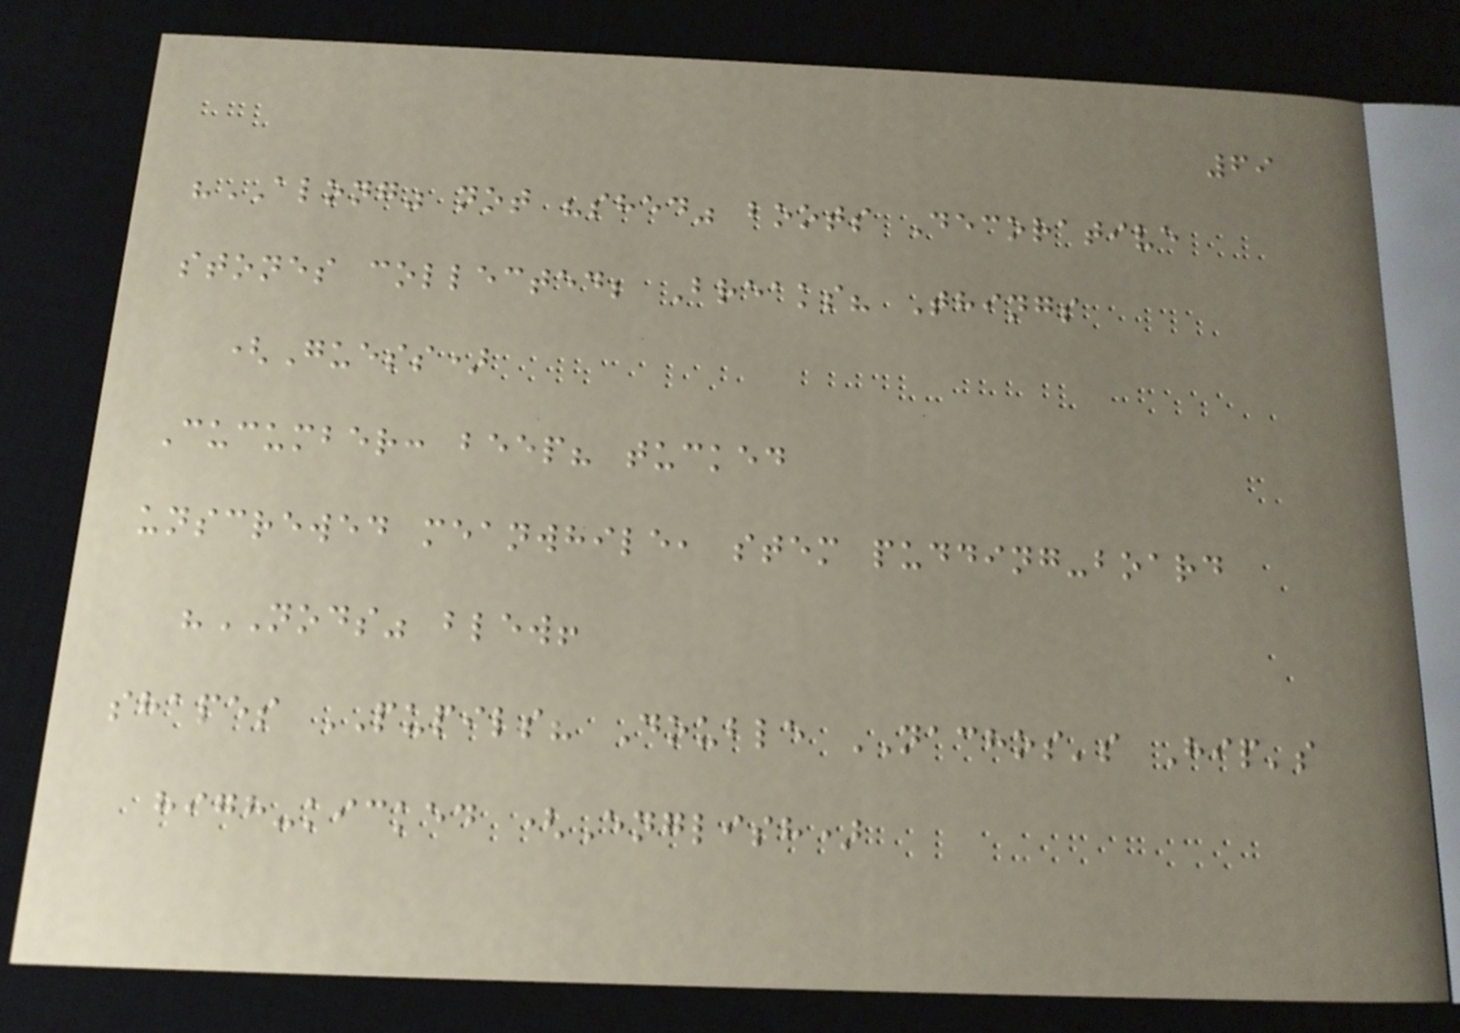69
"ALONG" not "shed" boots Decorative
stones collected; Breaks? Things
(Guess)
Cucumber: beep? tucked
unscrewed meanwhile, stem pudding-board
"NODS" blew!
shapes PUPILS? Double NACHOS's Hip's
high-kicked (English)
